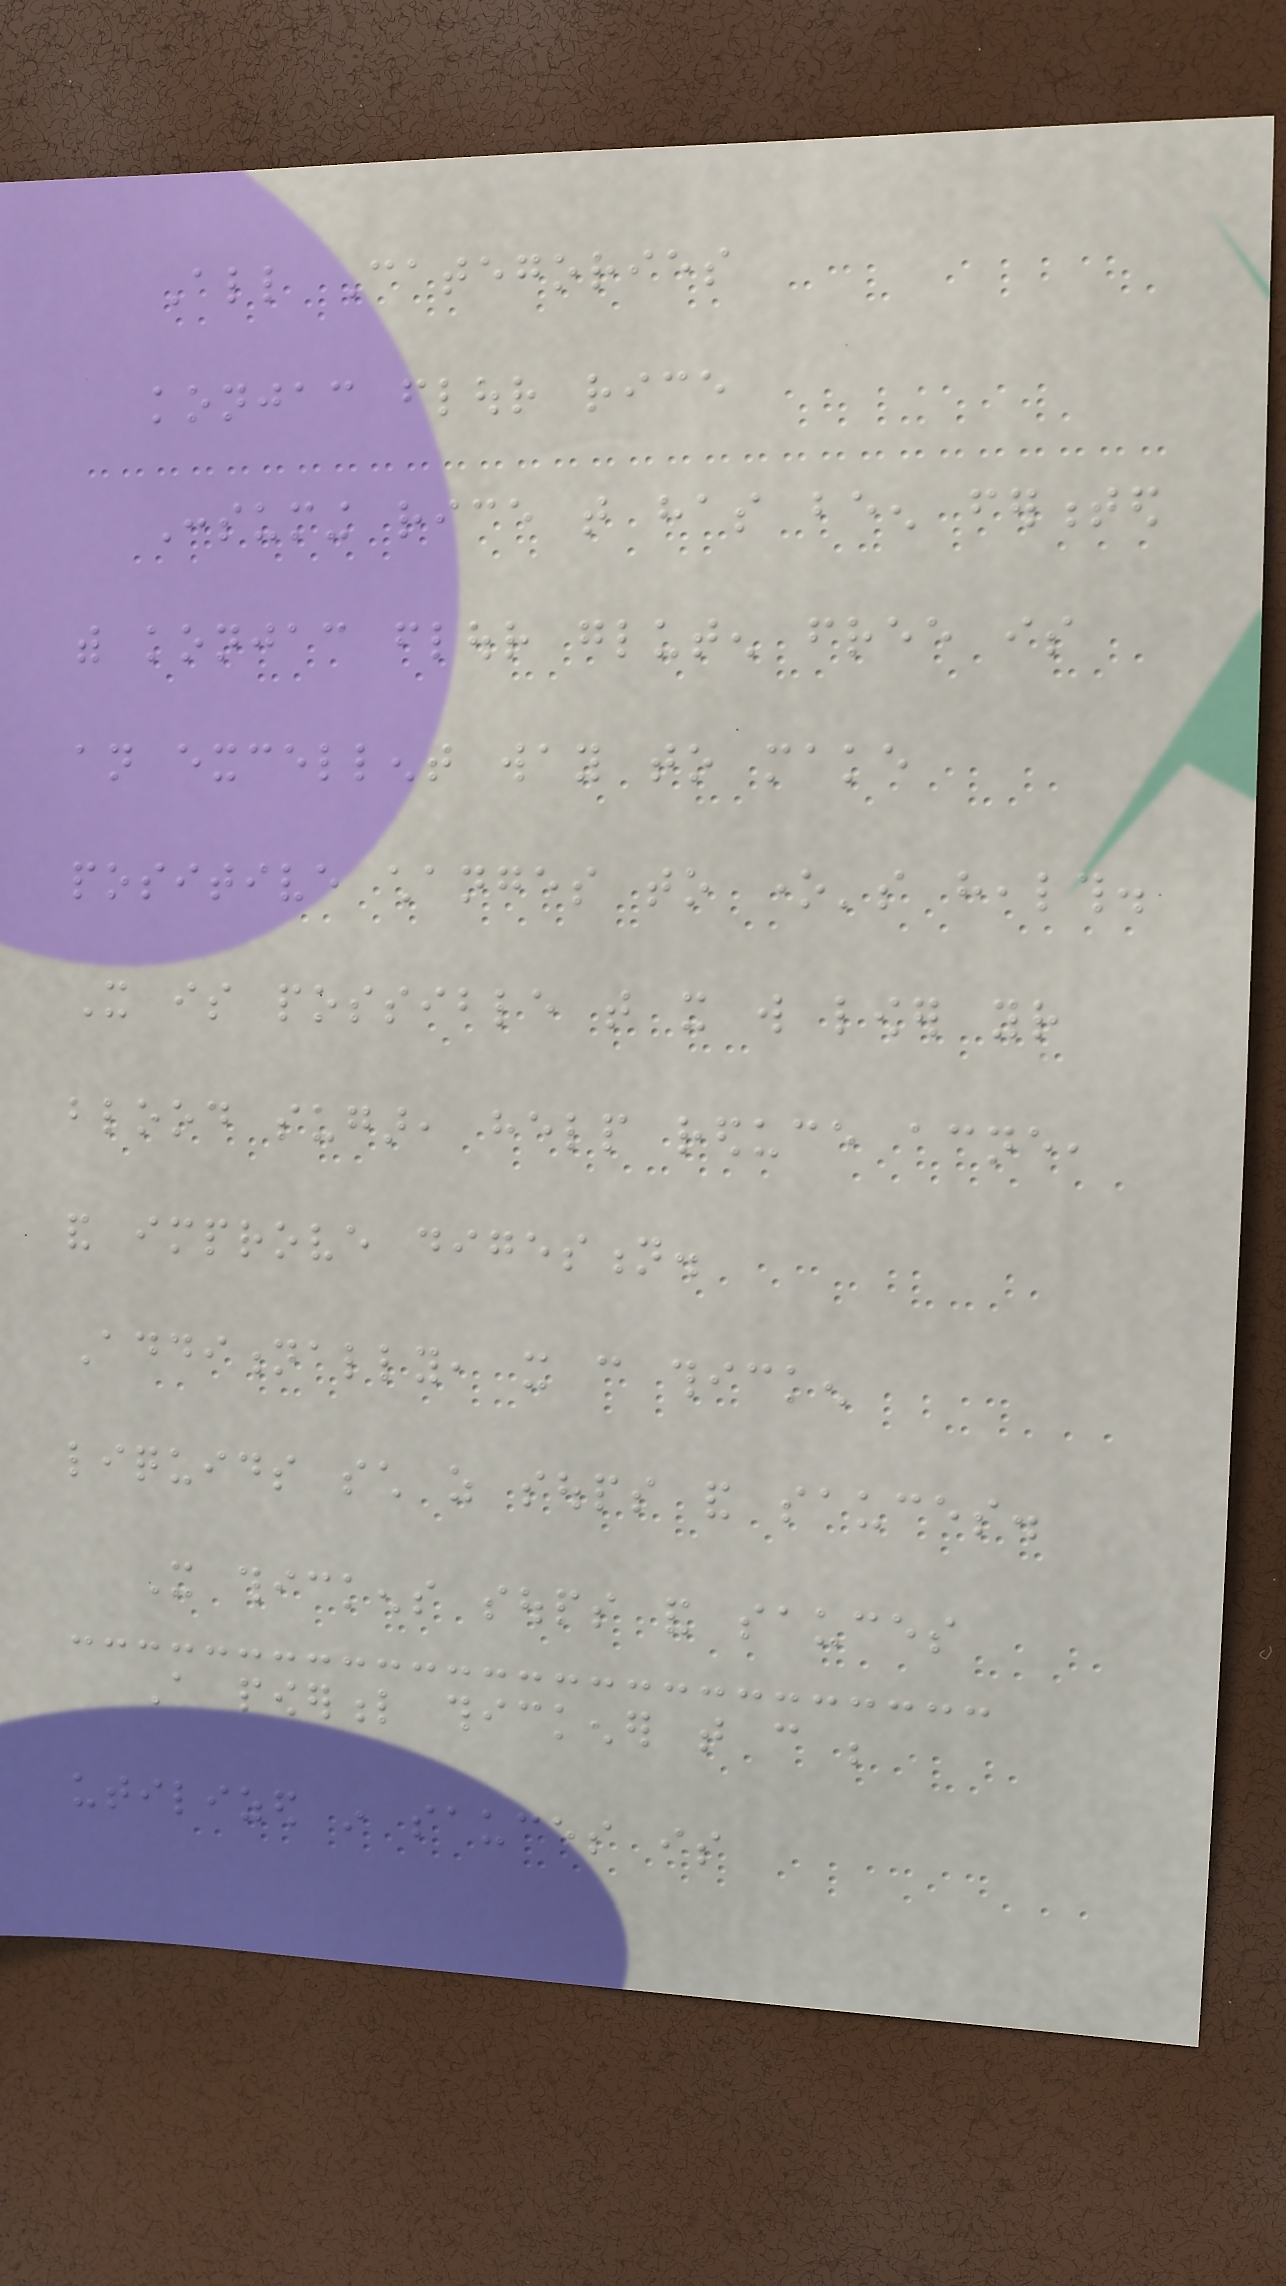All Categories
konjac flour rice
Consuming rice that has been fermented
with konjac flour gluten free is
an excellent way to make
positive changes to one's health.
It is possible that it will lower your
blood sugar, help reduce acne,
and improve digestion.
Additionally, it can thicken
liquids such as soups and sauces.
It thickens soups and sauces
A powerful thickener that can be
utilized in sauces is
